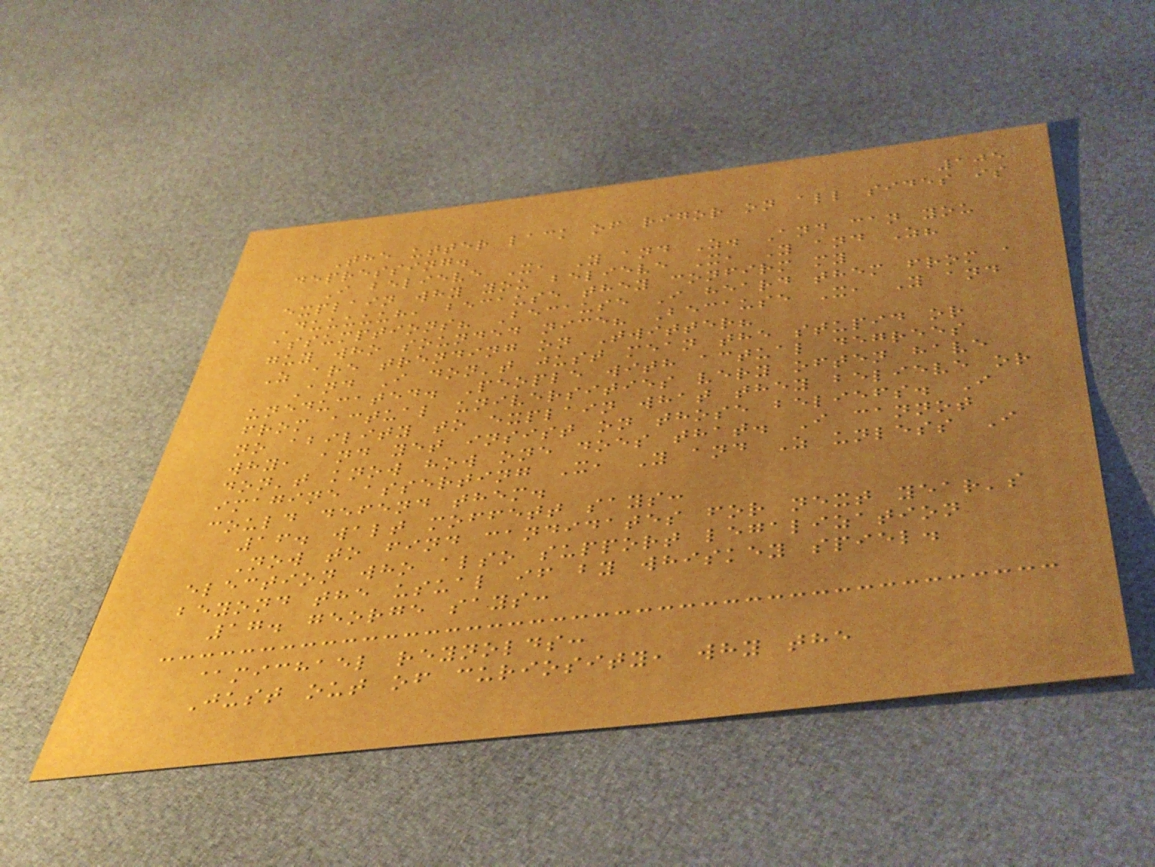105
The utter lack of rigor on all sides is
depressing.
I believe X, Y and Z. And can you
explain why you believe X, Y and Z?
Duuuuuh, because they confirm my
assumptions? Because I heard them from a
guy who sounded nice? Because X, Y and
Z are trending on Twitter?
And I don't just mean the stupid or
uneducated. People with actual degrees
from actual universities very often have
no ability to explain what they believe or
why, and yet insist on those beliefs. I
don't know how one does that. I cannot
imagine asserting X, Y and Z unless I
could defend them.
16. walt moffett says:
Now to find candidates for next year's
election who also support legalization
beyond the usual if by whiskey spiel.
17. george says:
@michael reynolds:
Just out of curiosity, why the
